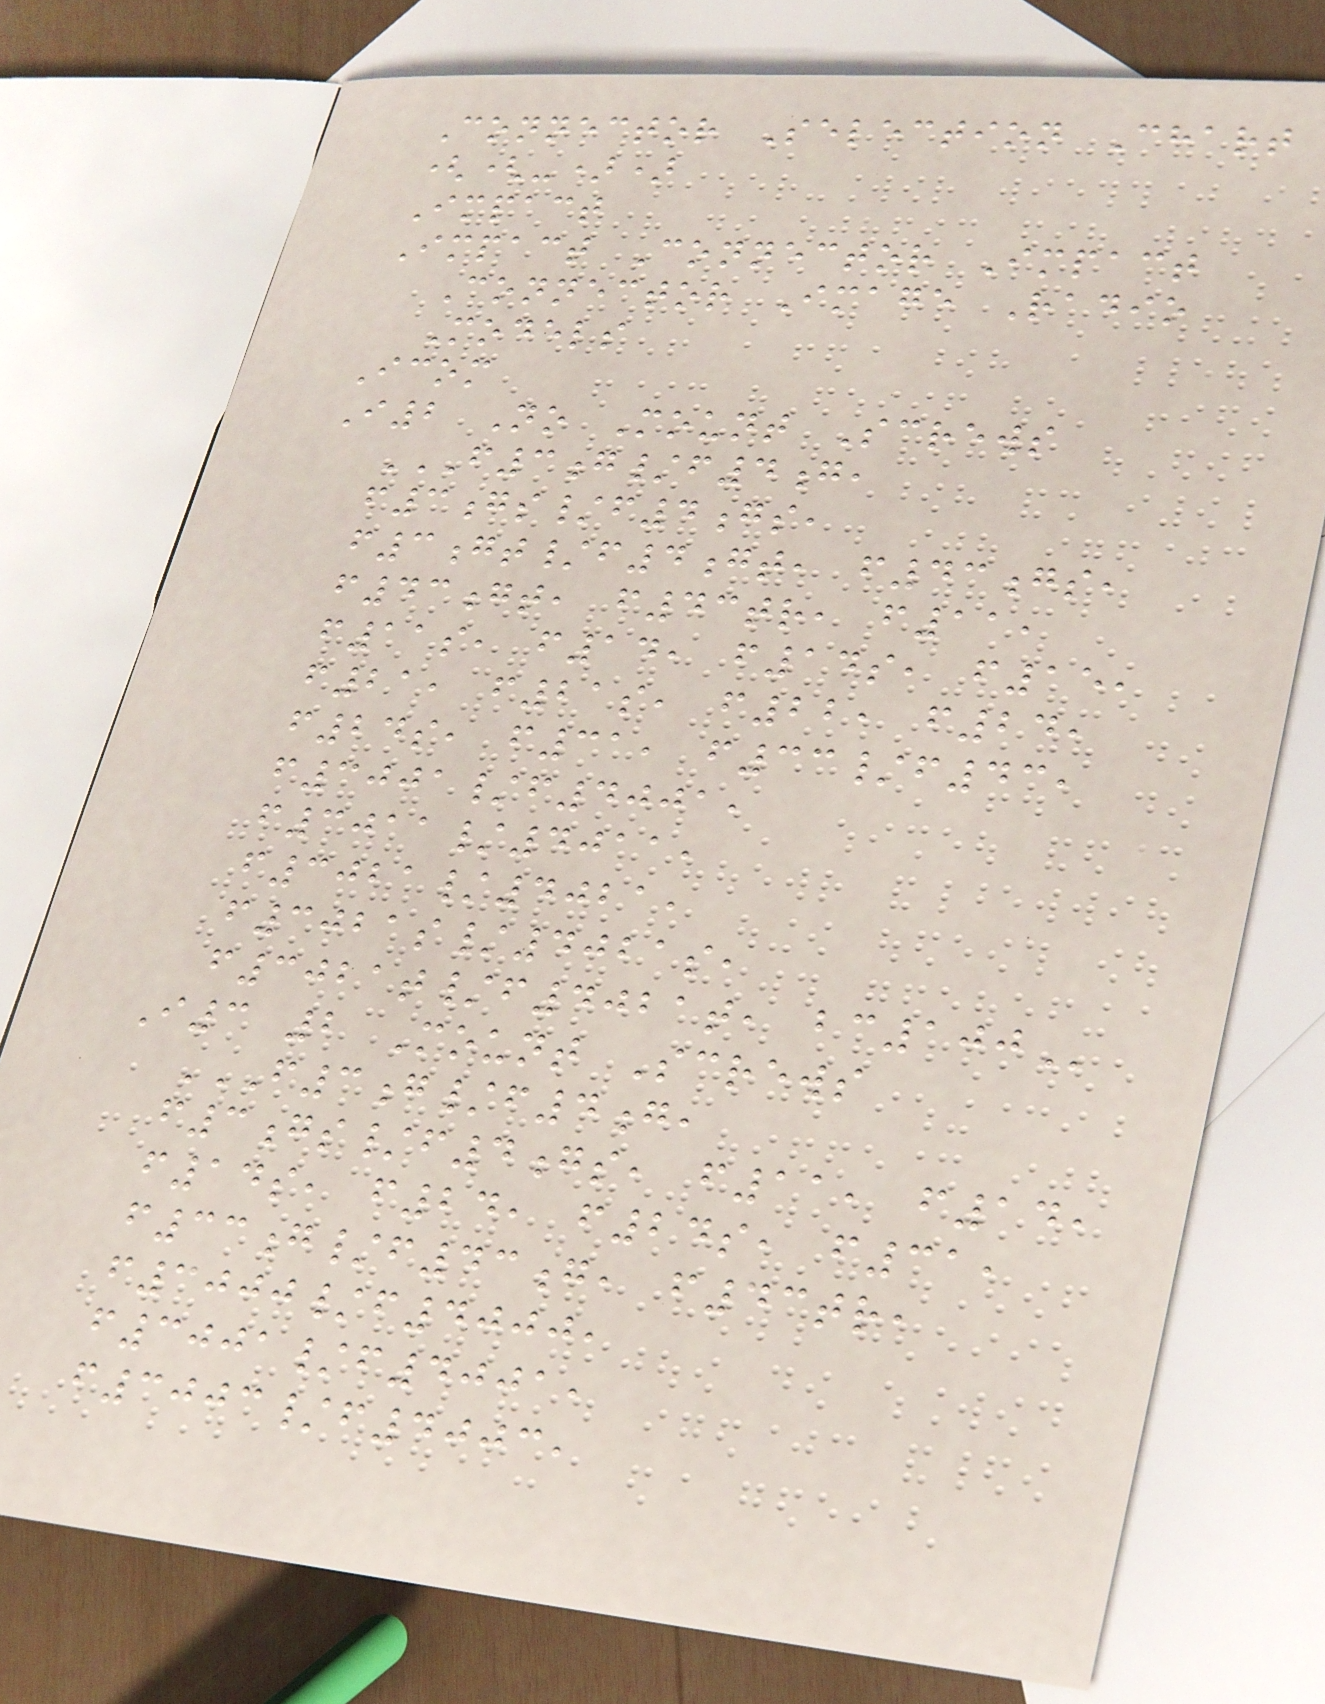Connector Selection Chart
((-))
Impact
Impact Connector Impact
Connector Image Radio
Models
Icom
I2 No Mount Screws
F3G/F4G,
F3GS/F4GS,
F3GT/F4GT, F43GS,
F43GT, F43TR, F11,
F11S, F14, F14S, F15,
F21, F21S, F22, F24,
F24S, F31, F33/F43,
F3001/F4001,
F3011/4011,
F3021/4021,
F3021S/4021S,
F3021T/F4021T, BC100
I3 2 Mount Screws
F3G/F4G,
F3GS/F4GS, F11, F14,
F14S, F24, F24S, F31,
F33G/F43G, F43TR,
F3000/F4000,
F3001/F4001,
F3003/F4003,
